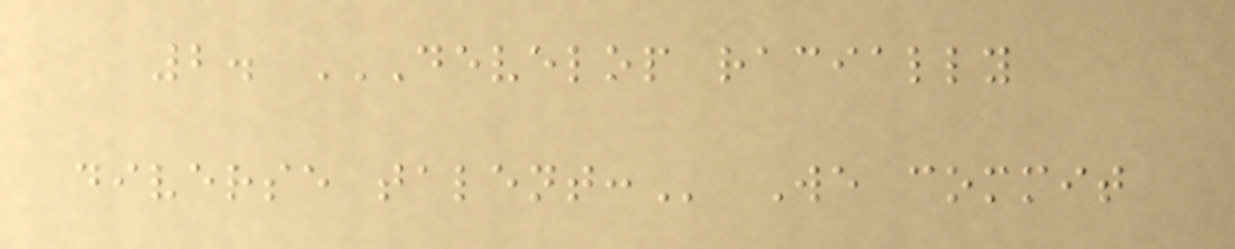2. DEVELOP RACIALLY
DIVERSE TALENT: We commit
